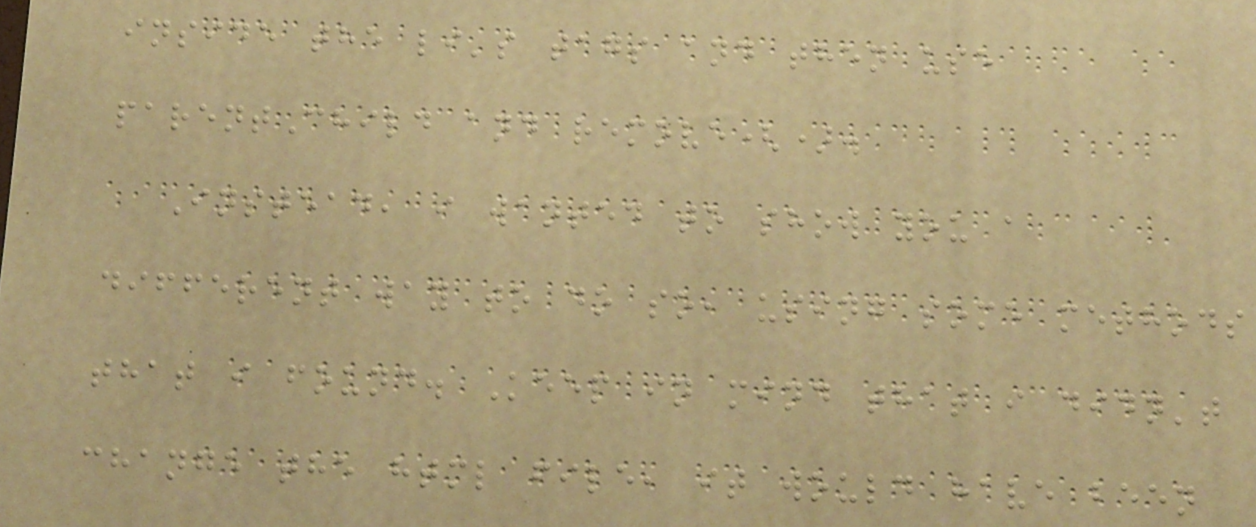inside the li's tags and then use
parentChild and remove().
Instead, i wanted to show you a
different way to do so, using some methods
that i found. Keep in mind that i didn't
change the html file, it would have been
